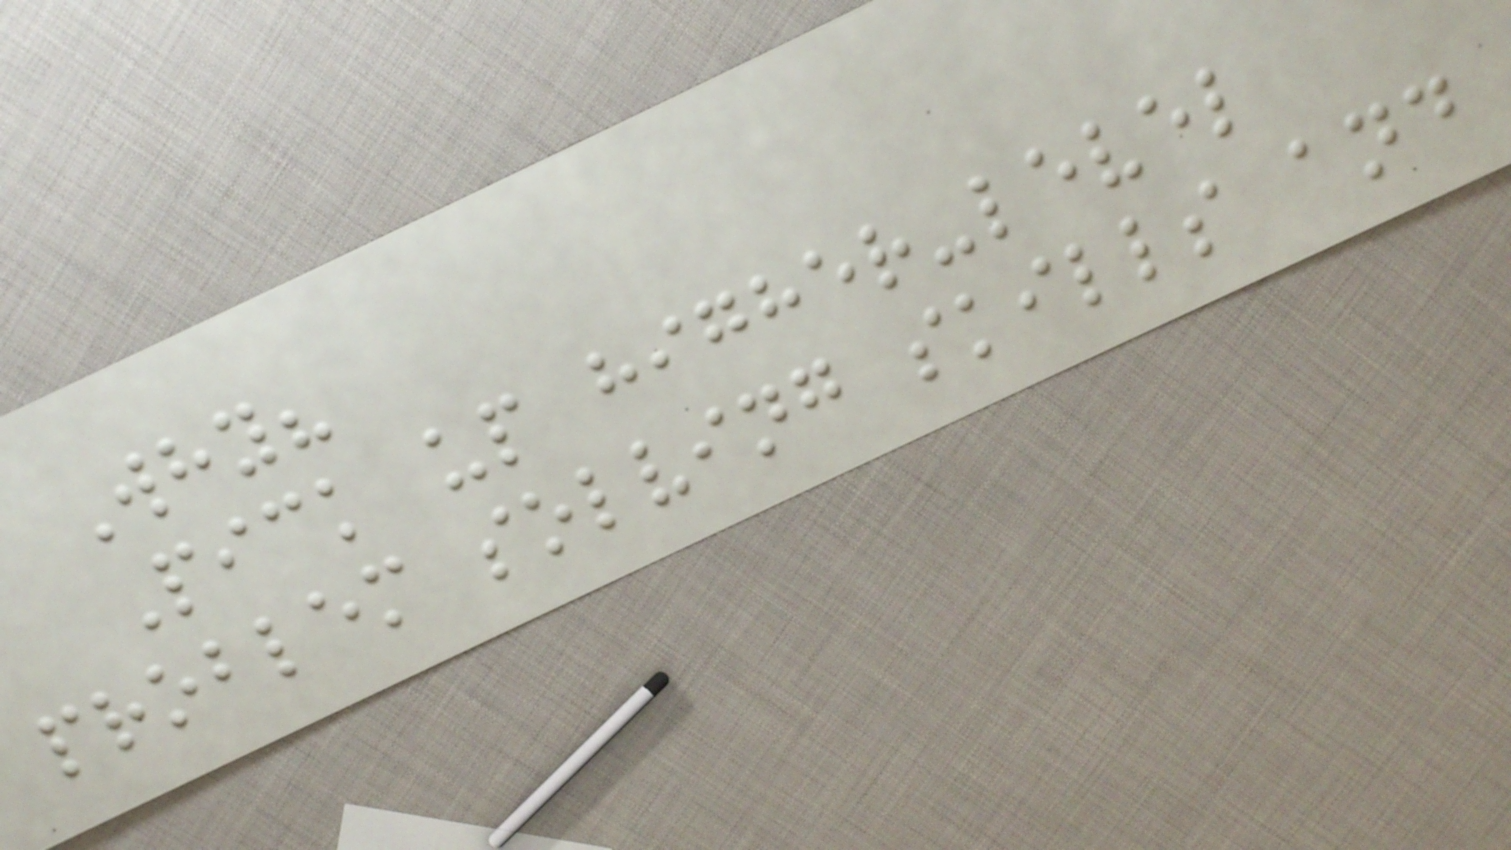Why?
Pick up higher-level
problem solving skills and
